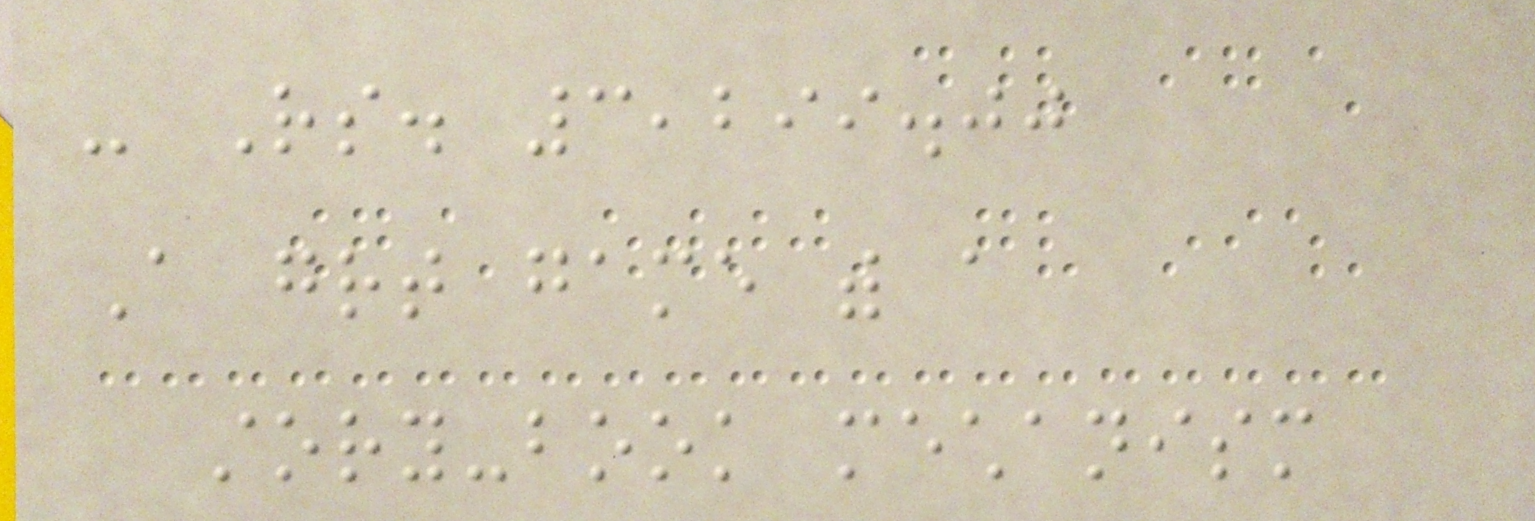- Rs. 3,299.00
A great game with a
story-book mechanism
